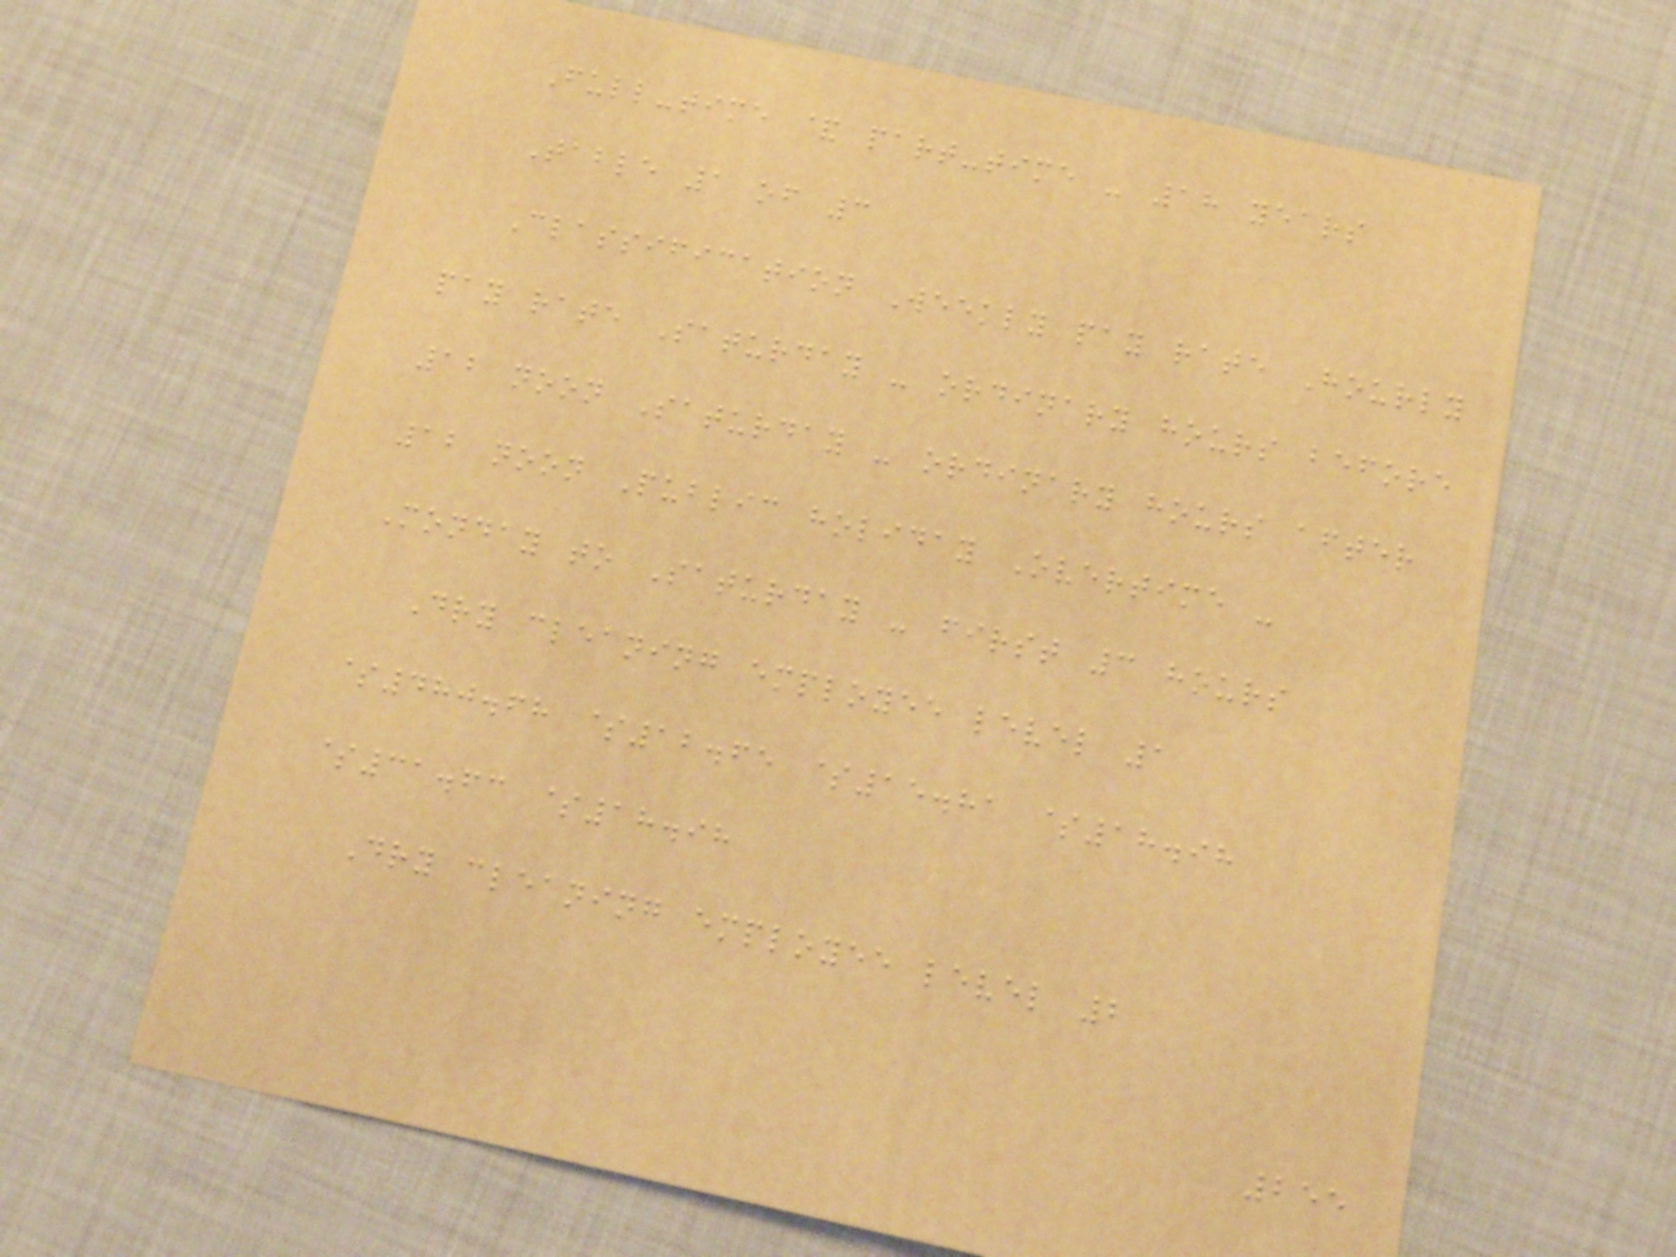Full-time & part-time - 18 years
Table 1 of 3
Classification Weekly pay rate Hourly
pay rate Saturday - ordinary hours before
12 noon Saturday - ordinary hours after
12 noon Public holiday Overtime -
Monday to Saturday - first 3 hours
Dry cleaning employee level 1
$480.68 $12.65 $15.81 $18.98
$31.63 $18.98
Dry cleaning employee level 2
255
